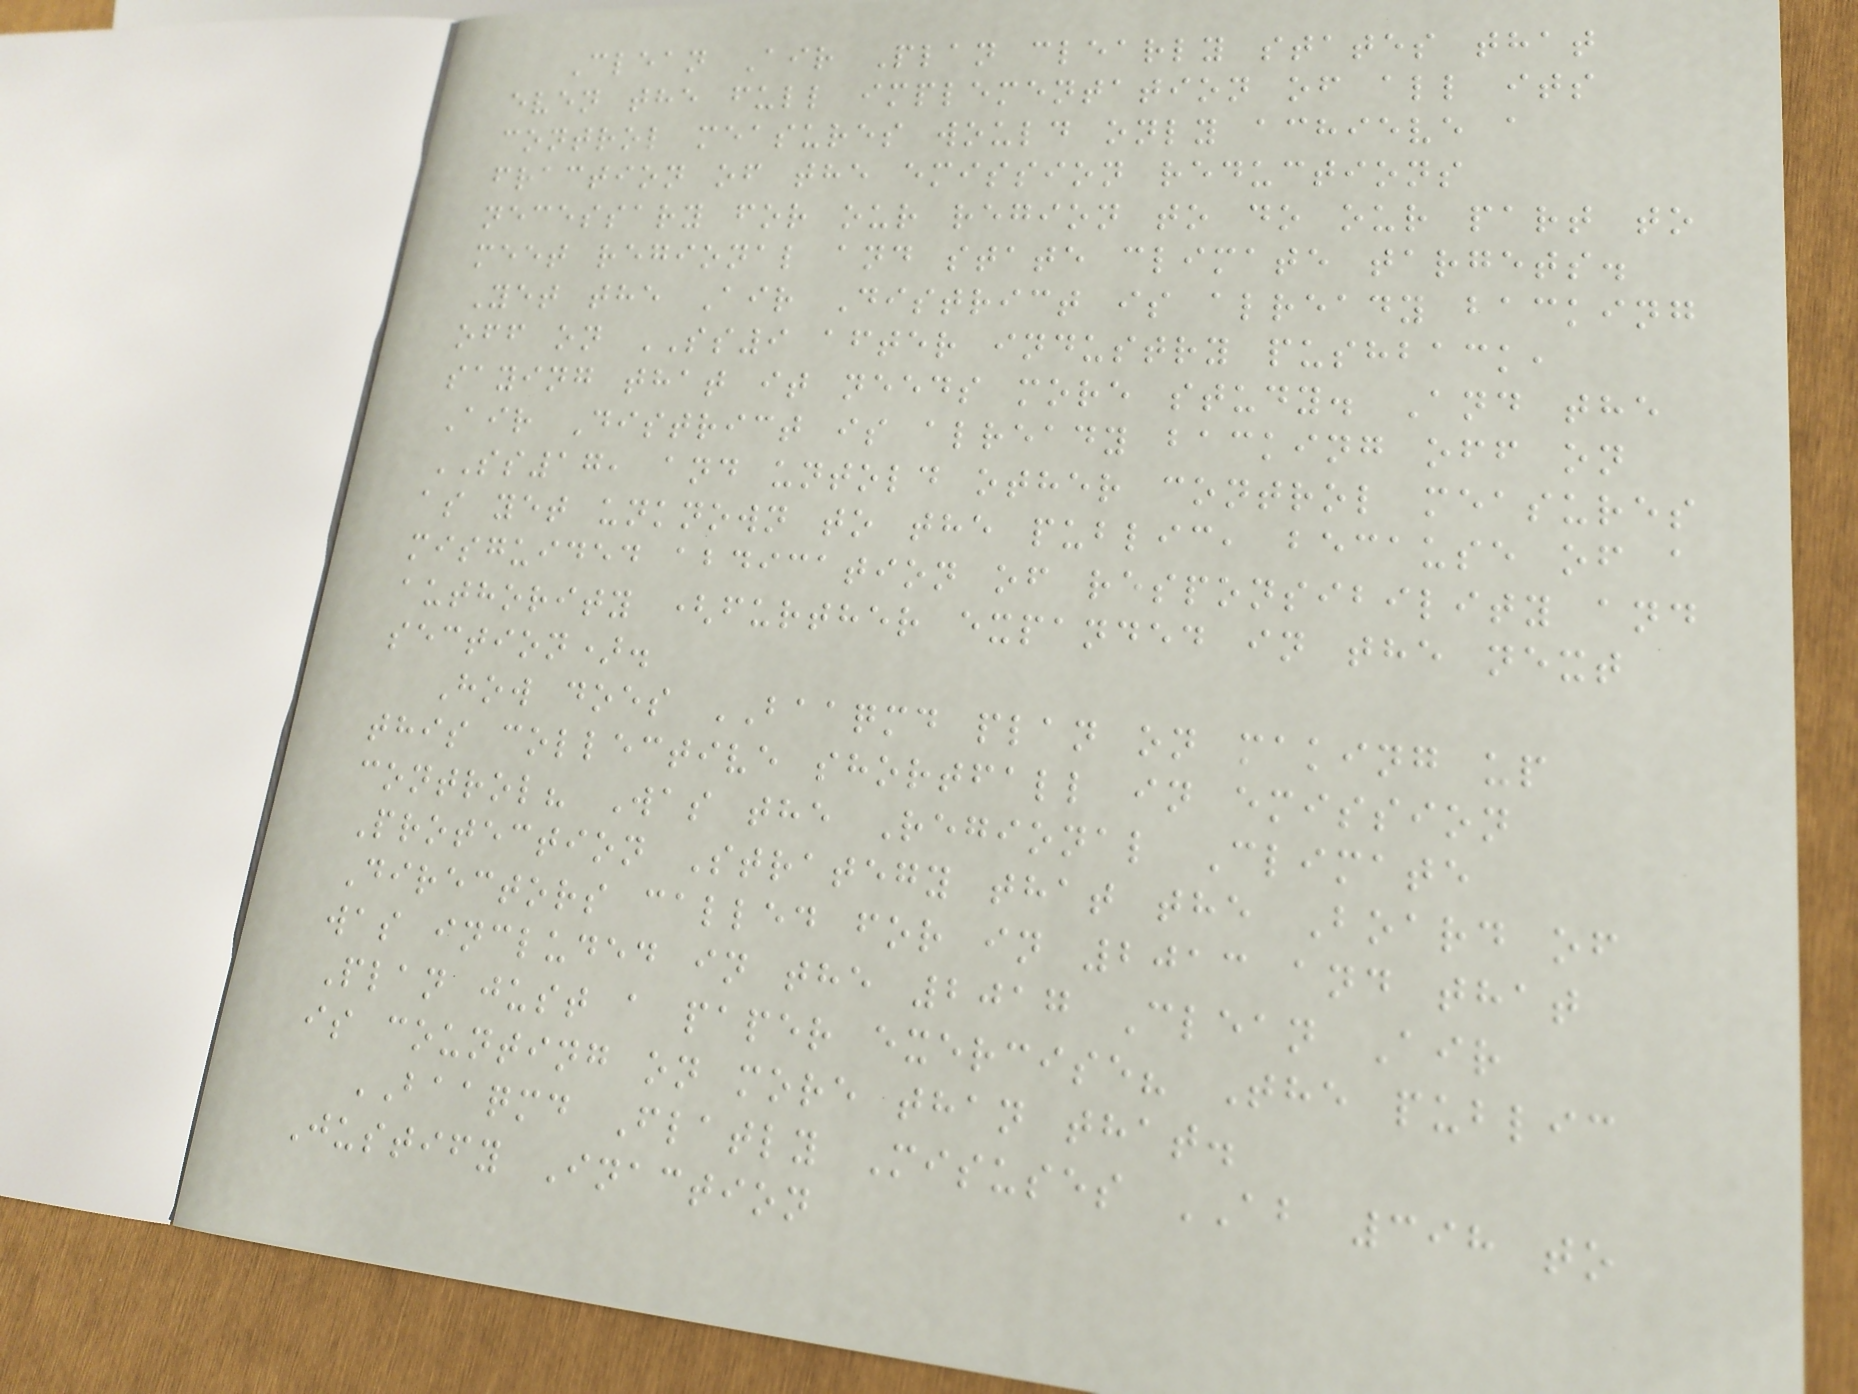Clean Air Plan clearly states that
even the full implementation of all its
control measures would only achieve a
fraction of the emission reductions
necessary for our region to do our part to
meet regional and state climate targets.
Yet the Air District is already backing
off on SS9 after industry pushback,
saying that it needs more study. And the
Air District is already backing off on
SS17, and untold other control measures
as yet unknown to the public, because of a
misguided abdication of responsibility and
authority (further expanded in the next
section).
How does BAAQMD plan on making up
this collective shortfall in emission
control? Was the Regional Climate
Protection Strategy that the Board of
Directors called for in 2013 and that
was included in the 2017 Clean Air
Plan just a paper exercise? The public
is counting on more than that.
BAAQMD Flatly Misuses AB 398 to
Justify Inaction
